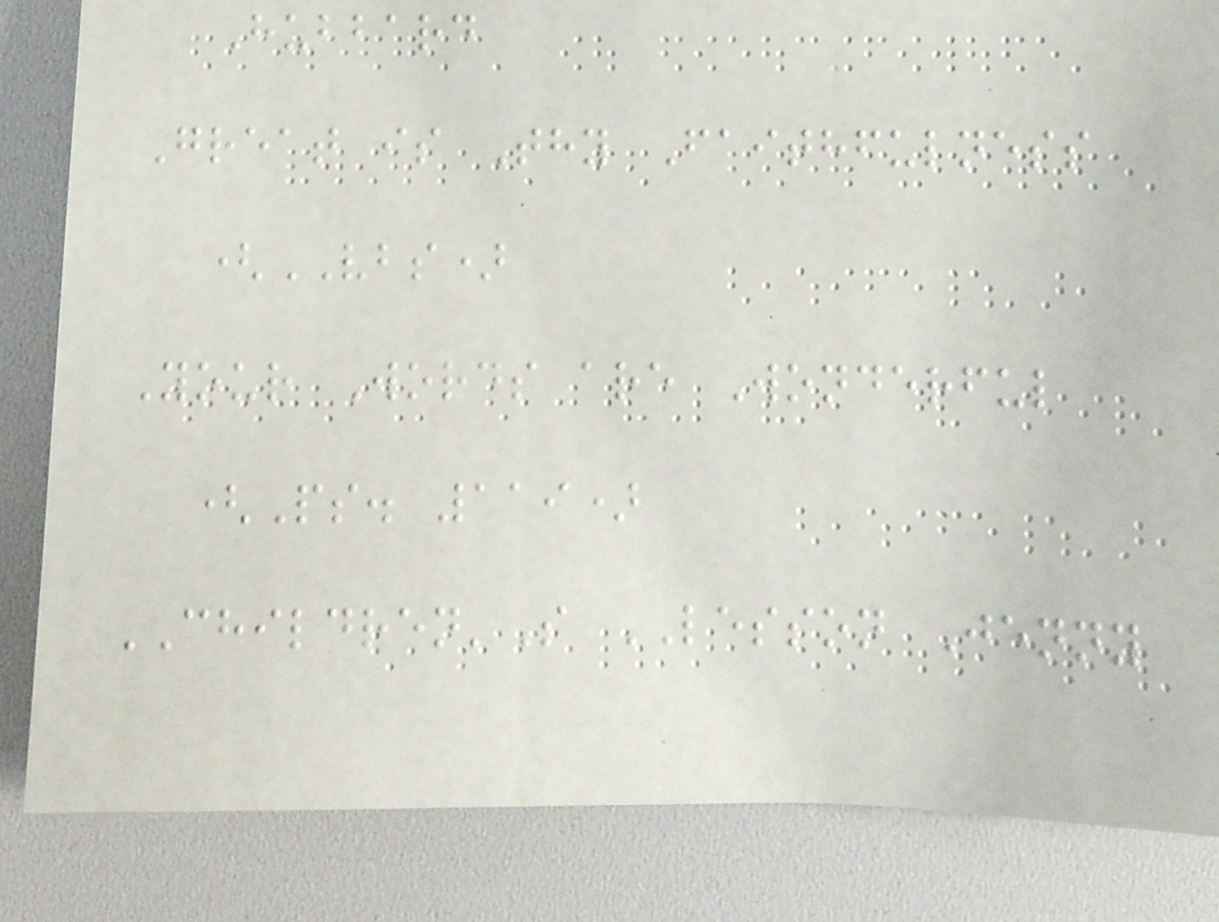Hubbard
Great is Thy Faithfulness
(VBS)
Your Words are Wonderful
(Ps. 119)
CHILDREN'S LESSON Jenny
